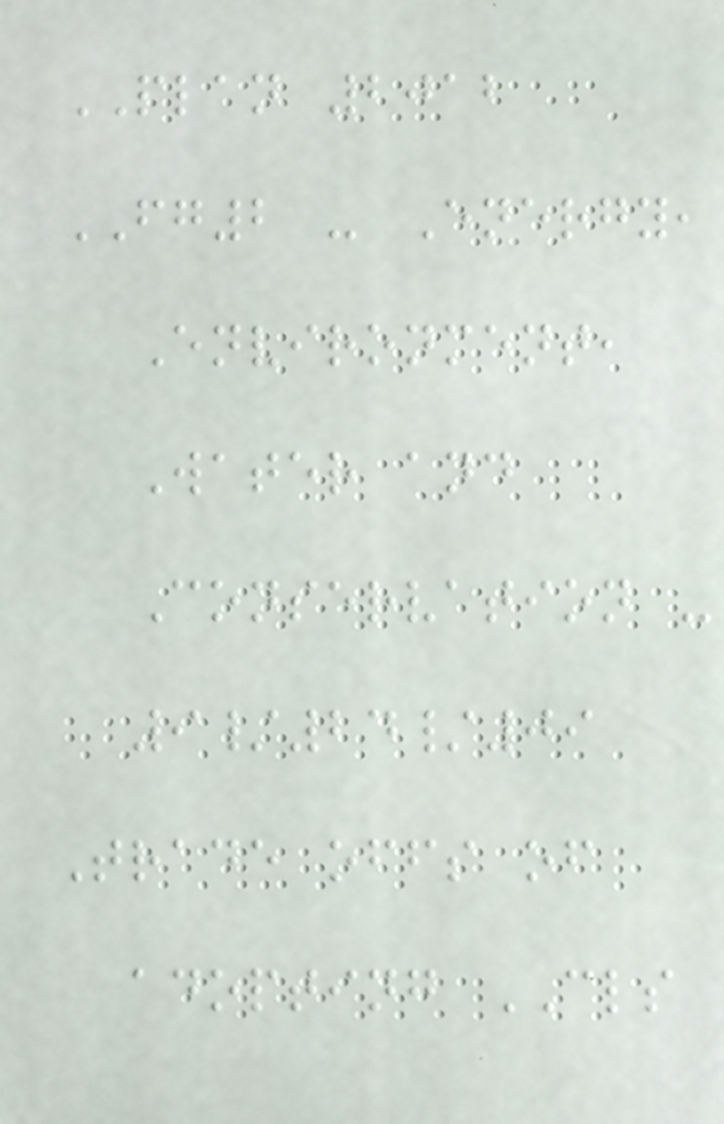PLAN 2012
FG2 - Energy,
Environment,
Water and
Conservation -
9/24/09
Trade offs of
adopting CLS
